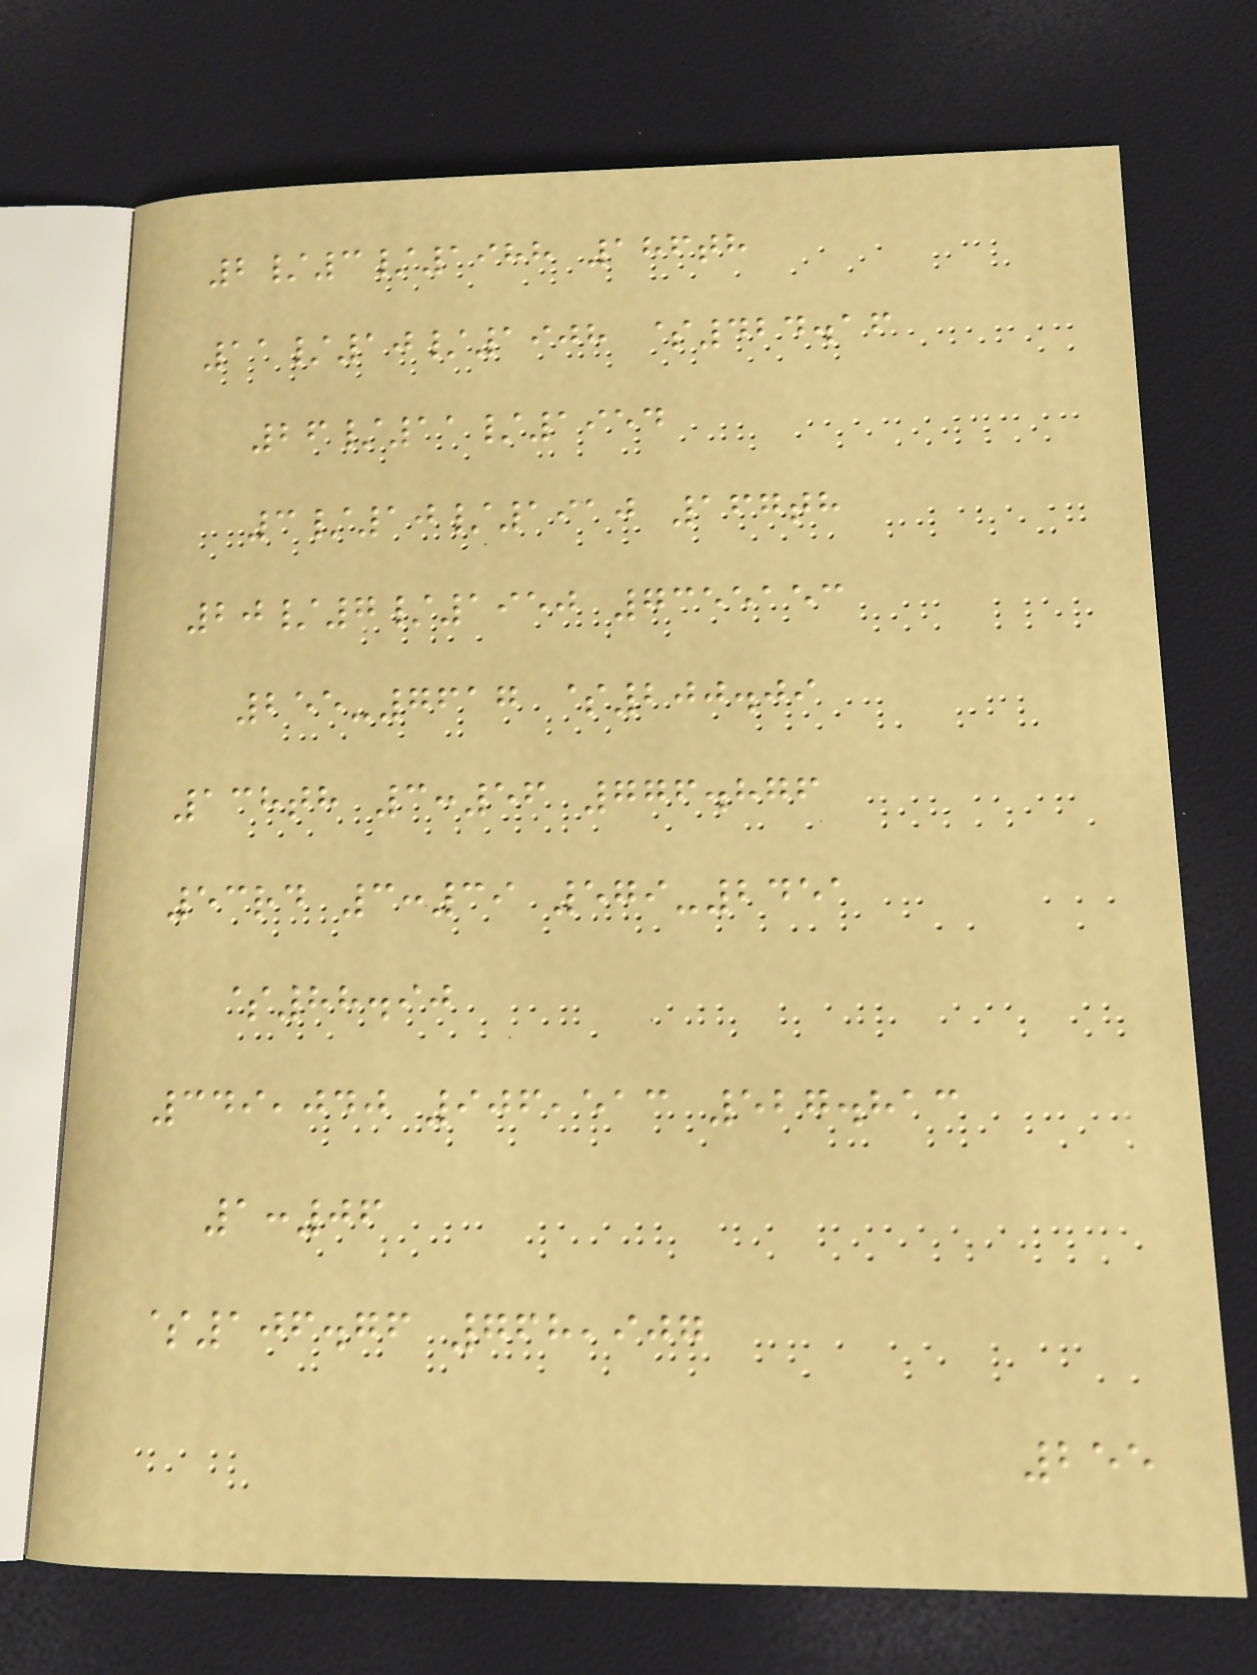2/3/1988 186th
11/10/1908 $424.16
26/11/1954
3/10/1910 167th
20/7/1950 7355153
255-7617 $200.09
138th 3:56 776.876
53rd 3:39 579-2451
$88.90
349,040 906,513 527.813
1:06
$106.76 768,907
255
